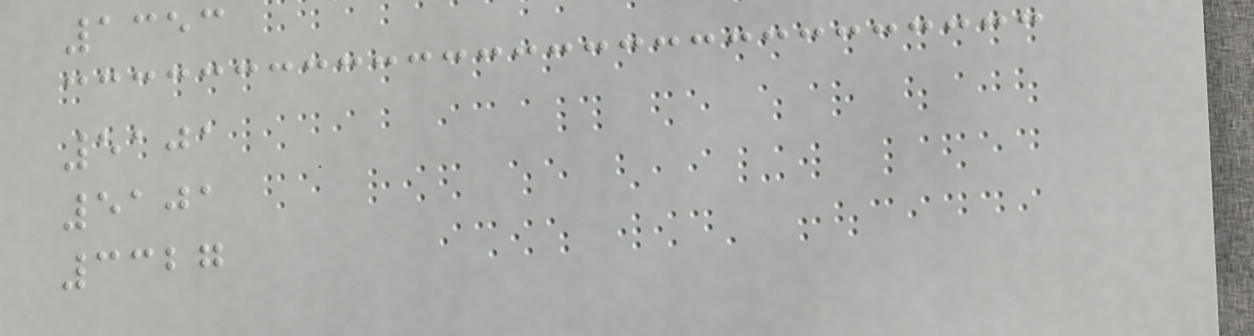1353
5101
5101
3327
